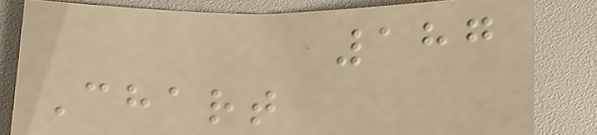187
Chart
